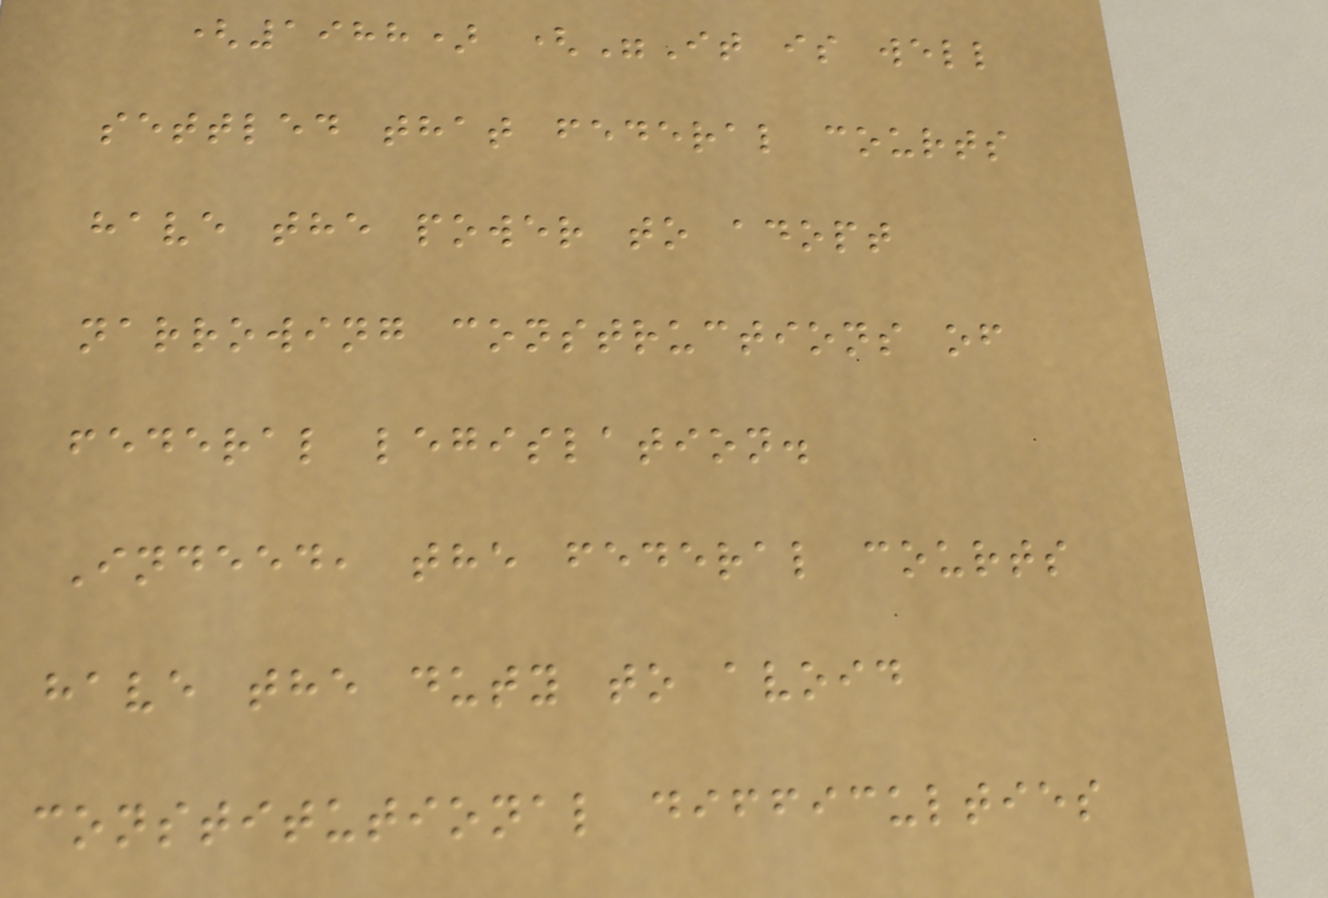(1988) ("It is well
settled that federal courts
have the power to adopt
narrowing constructions of
federal legislation.
Indeed, the federal courts
have the duty to avoid
constitutional difficulties
